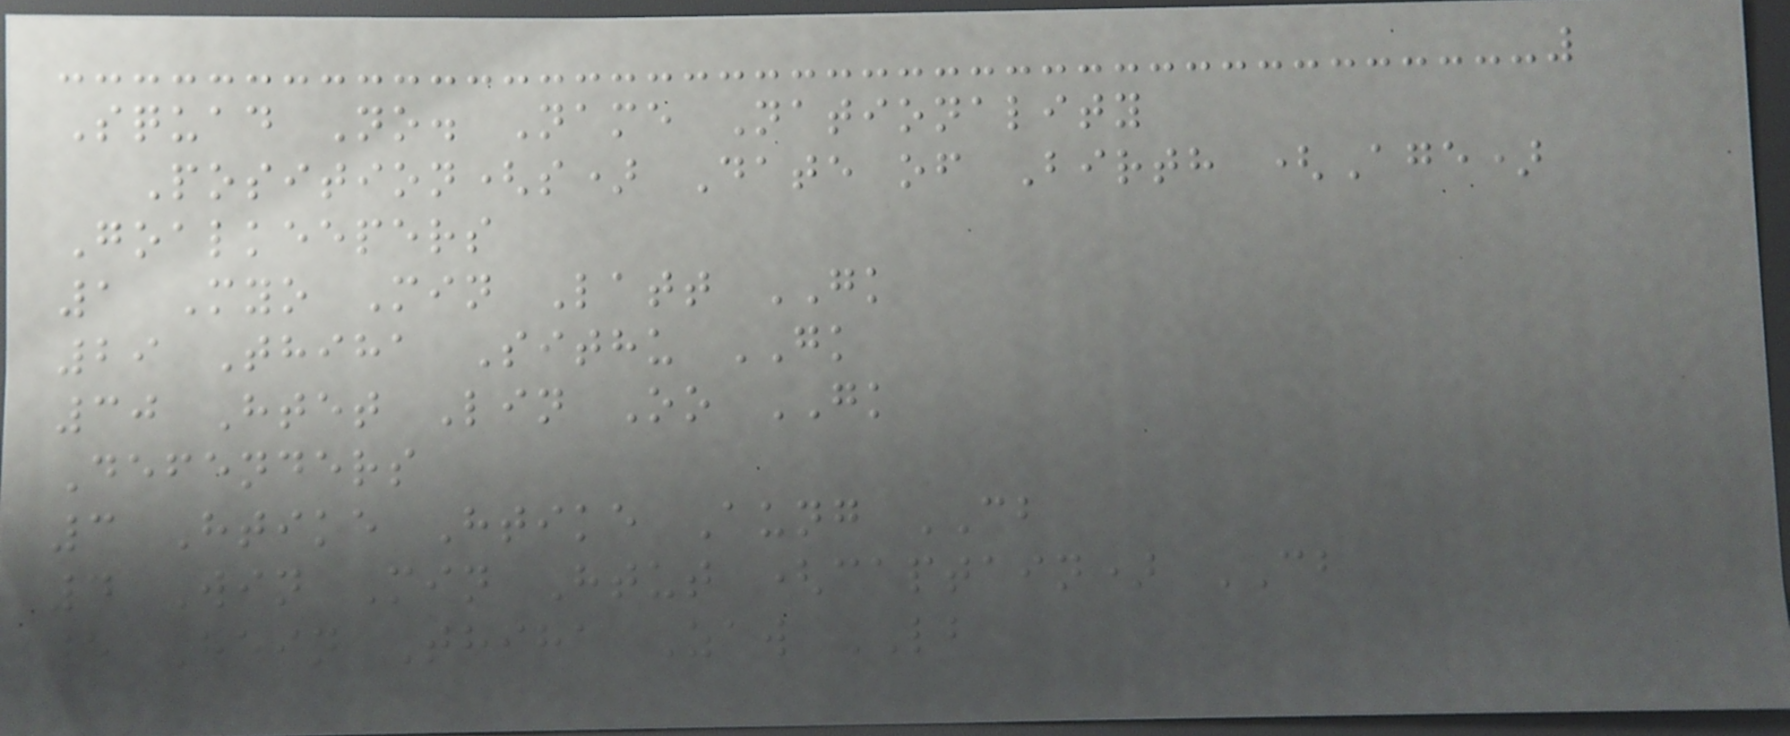Squad No. Name Nationality
Position(s) Date of Birth (Age)
Goalkeepers
1 Myo Min Latt GK
29 Thiha Sithu GK
30 Htet Lin Oo GK
Defenders
3 Htike Htike Aung CB
4 Win Min Htut (captain) CB
5 Hein Thiha Zaw LB
